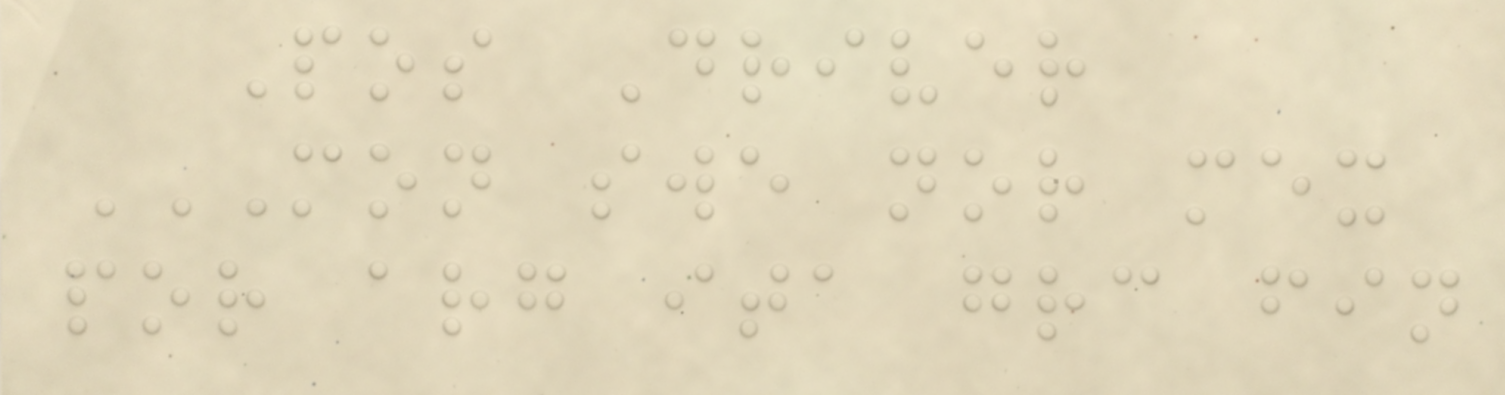Pos Driver
MON SWE NOR MEX
POR ARG ITA GRC FIN
